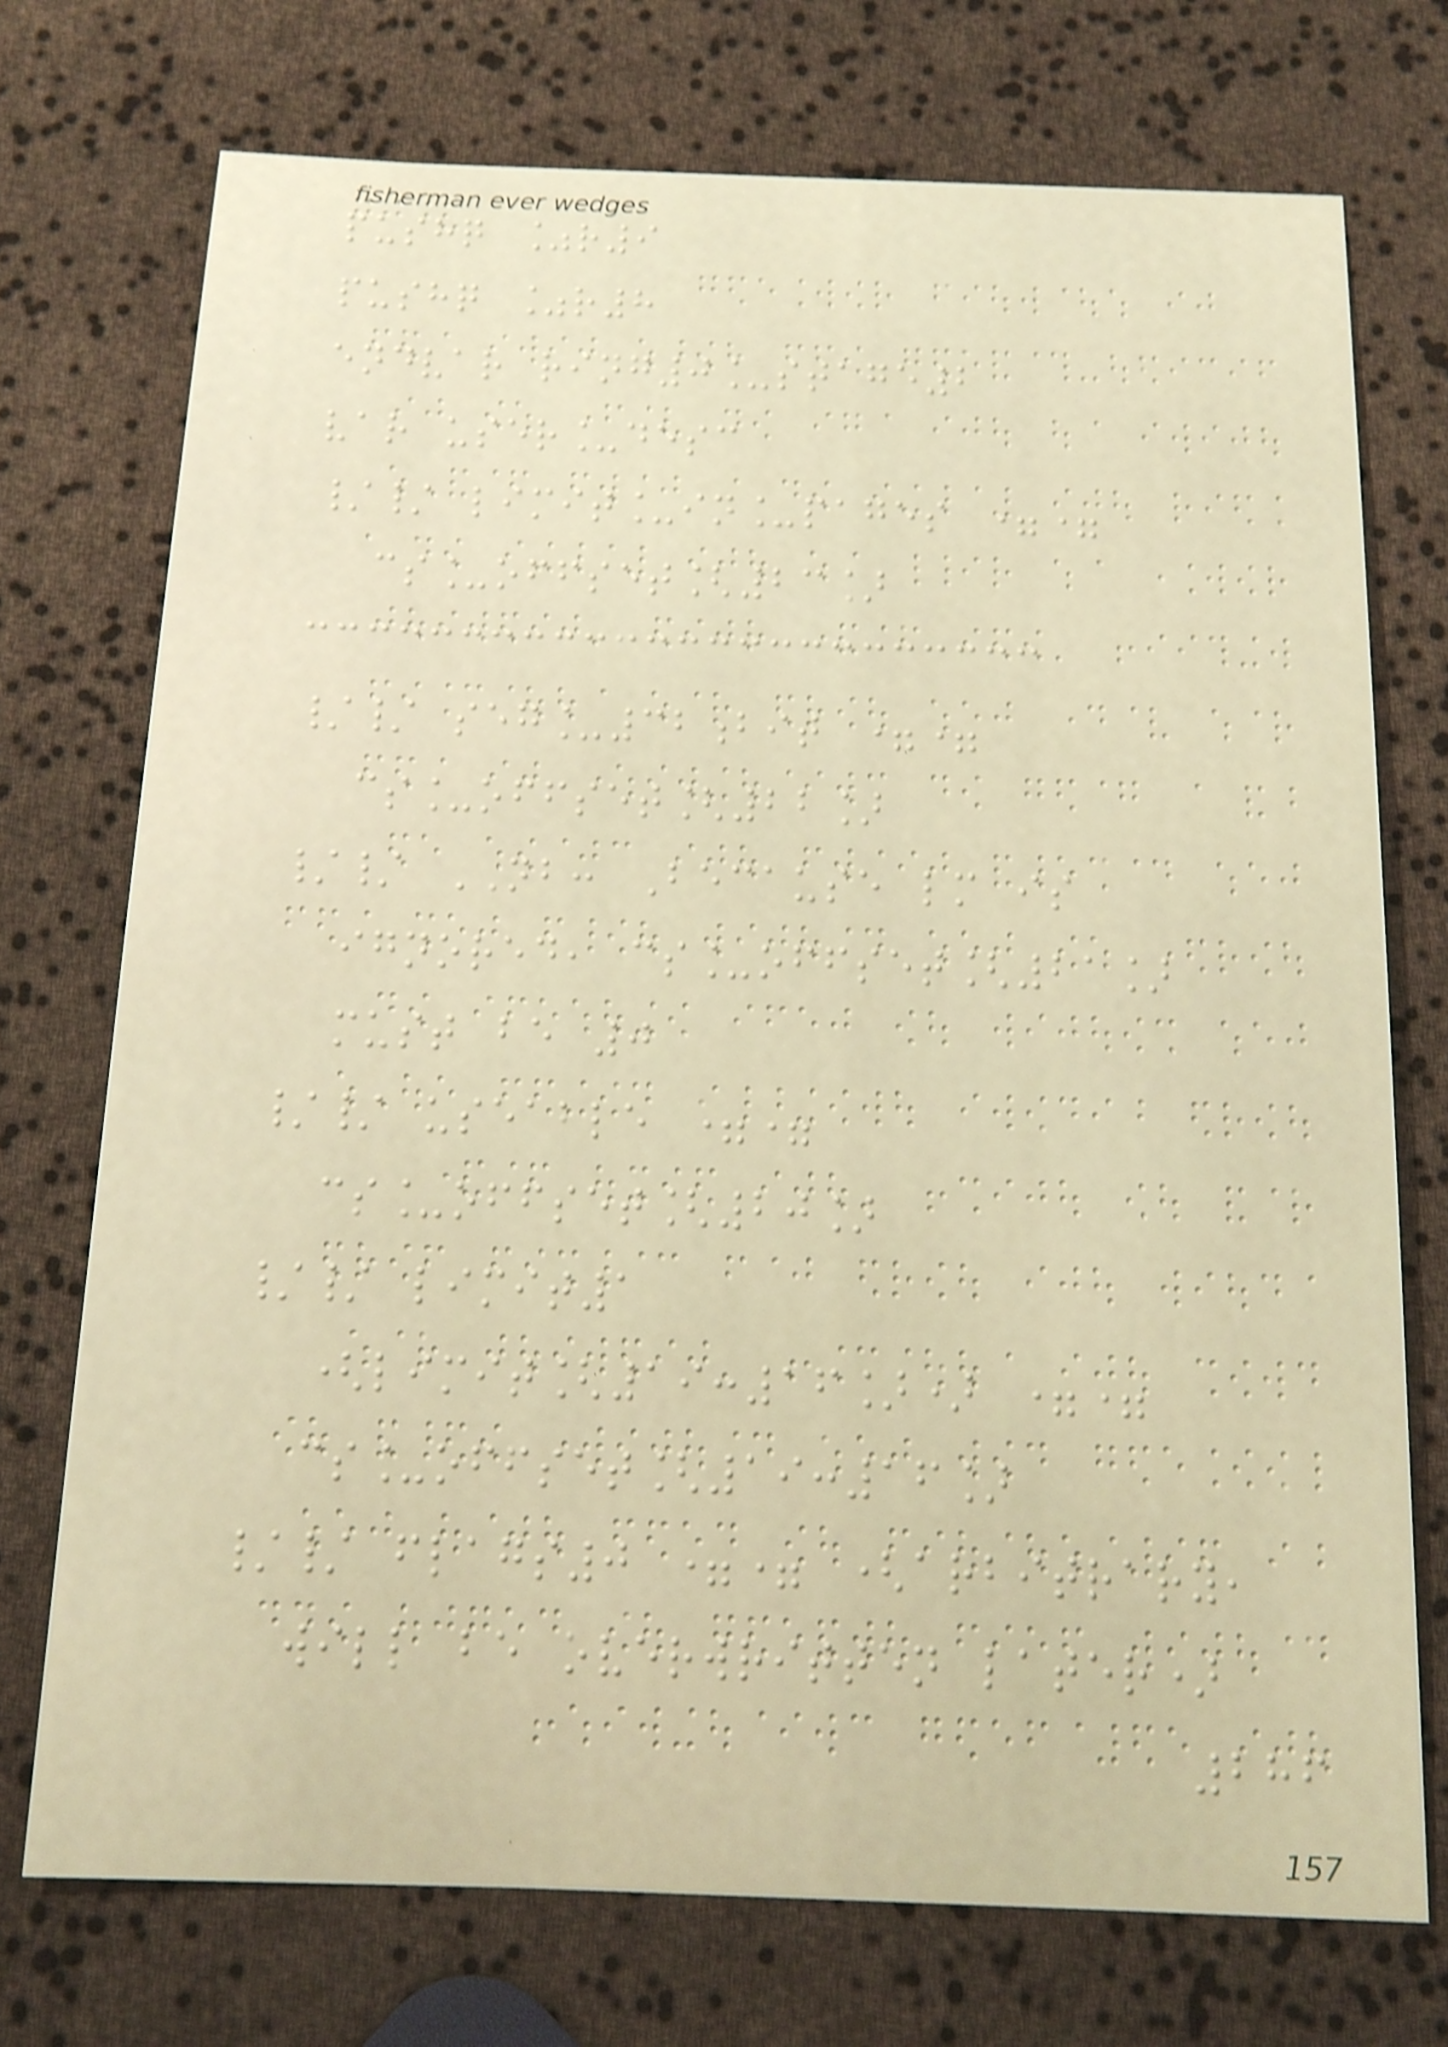pushq %r9
pushq %r8
endvar ring0_stage2
var user_desc
// limit_in_pages ==
cs_offset[23]
// seg_32bit ==
cs_offset[22]
// NB: Because lm is
ignored, cs_offset[21]
must be 0
// useable ==
cs_offset[20]
// limit1
(limit[19:16]) ==
cs_offset[19:16]
// flags0 == (arbitrary,
will be overwritten later)
286
